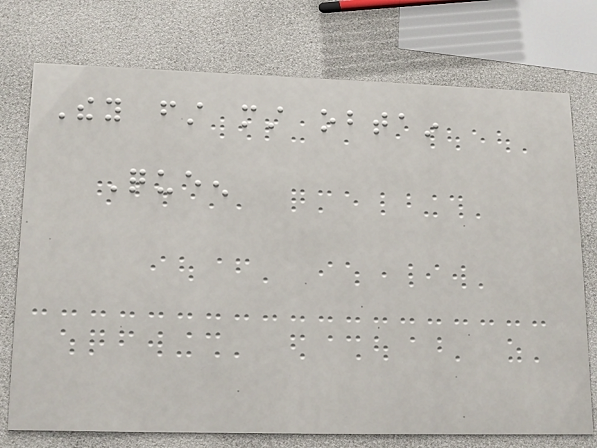They first must obtain
Queen
